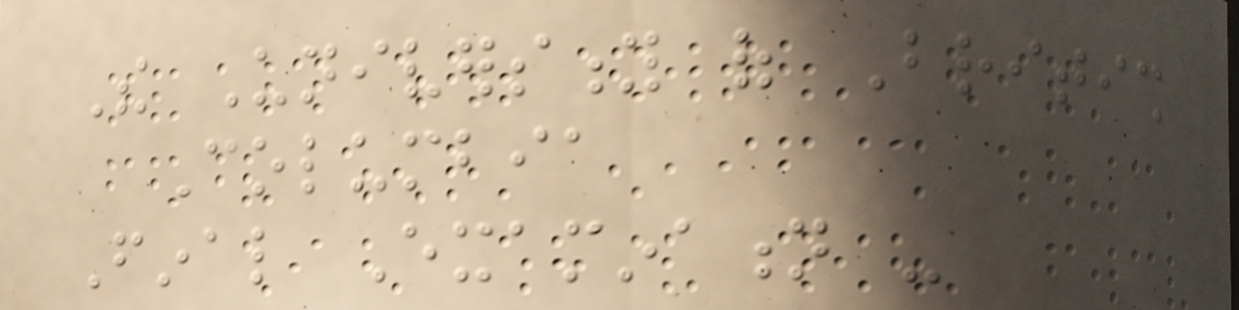The University of British
Columbia
Final Examination -
